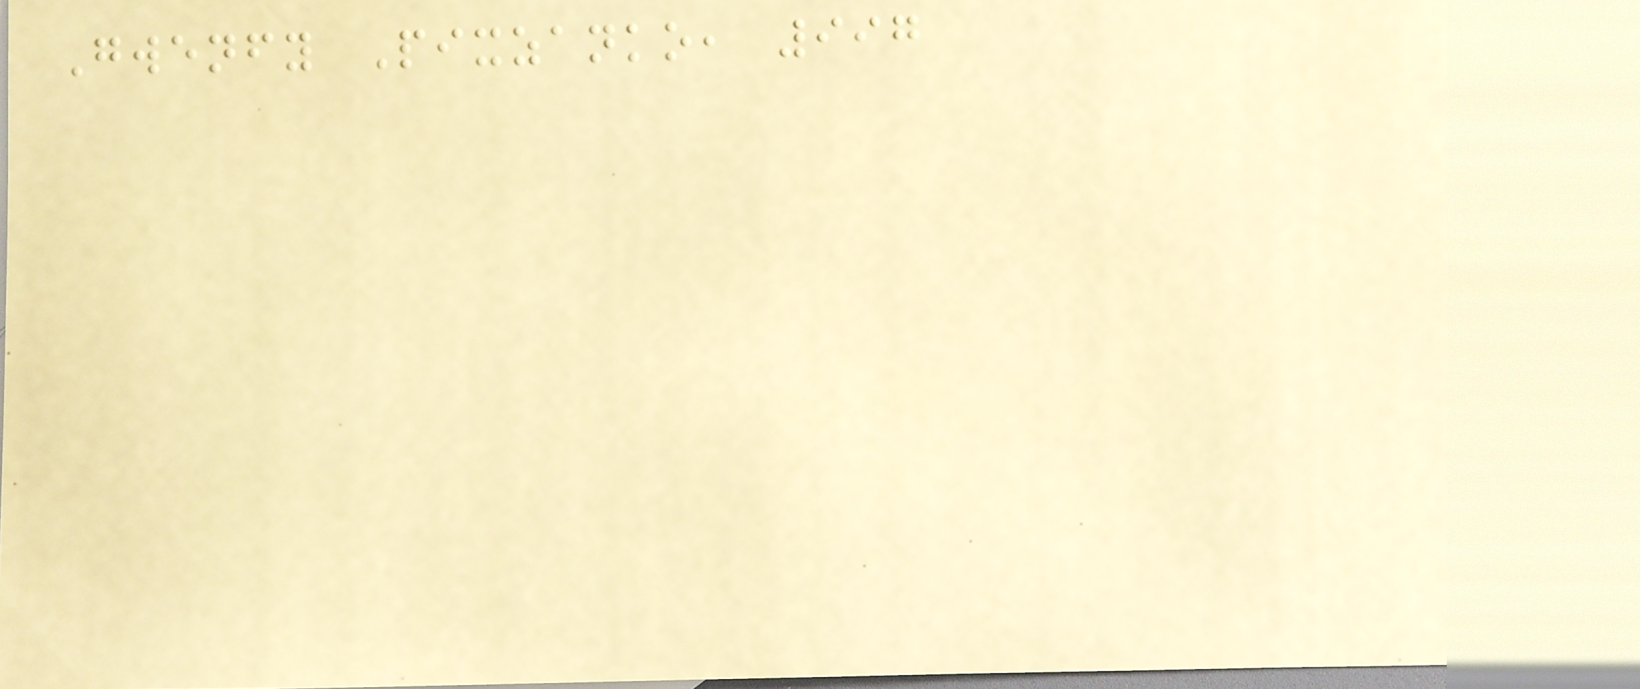Gwenfy Pixzanko, 997
